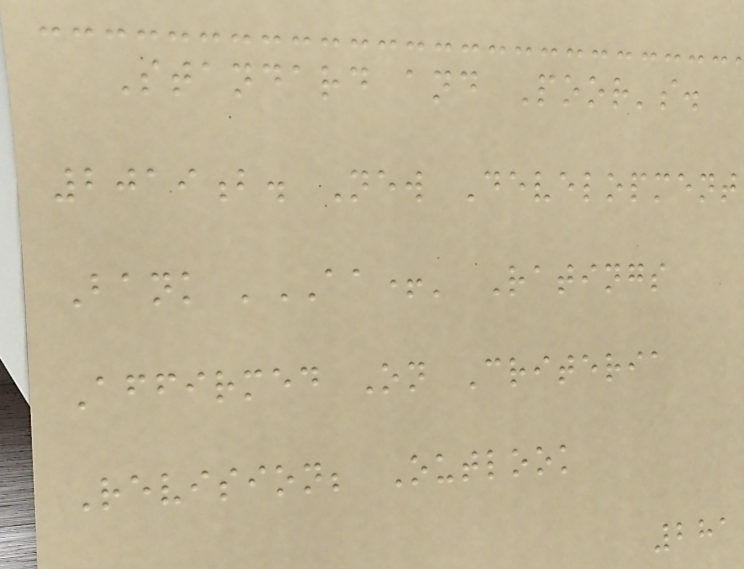Standard and Poor's.
2019b. New Development
Bank 'AA+' Ratings
Affirmed On Criteria
Revision; Outlook
281
